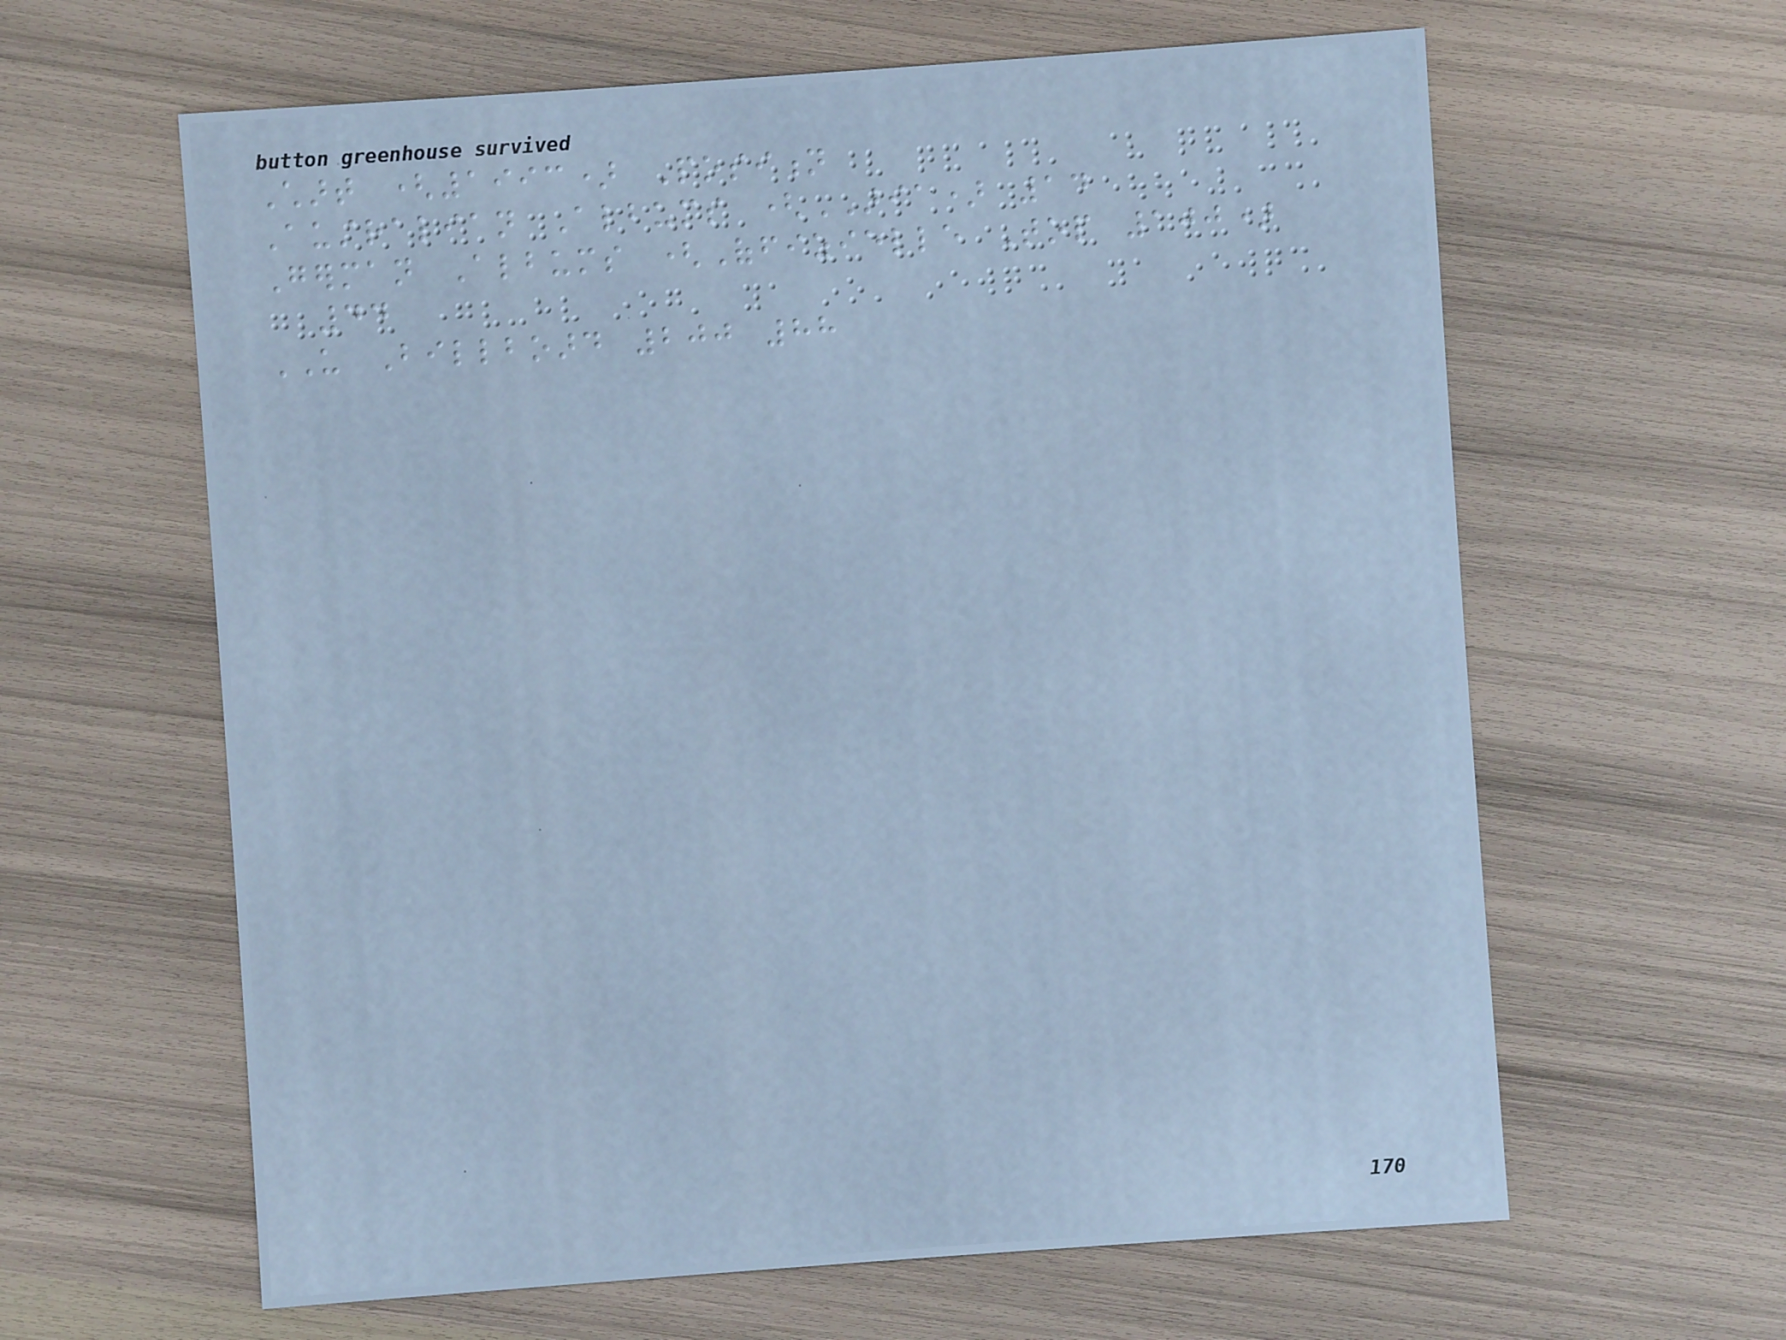Chart (1993) Position
Australian Albums (ARIA) 14
German Albums (Offizielle Top 100)
44
US Billboard 200 88
